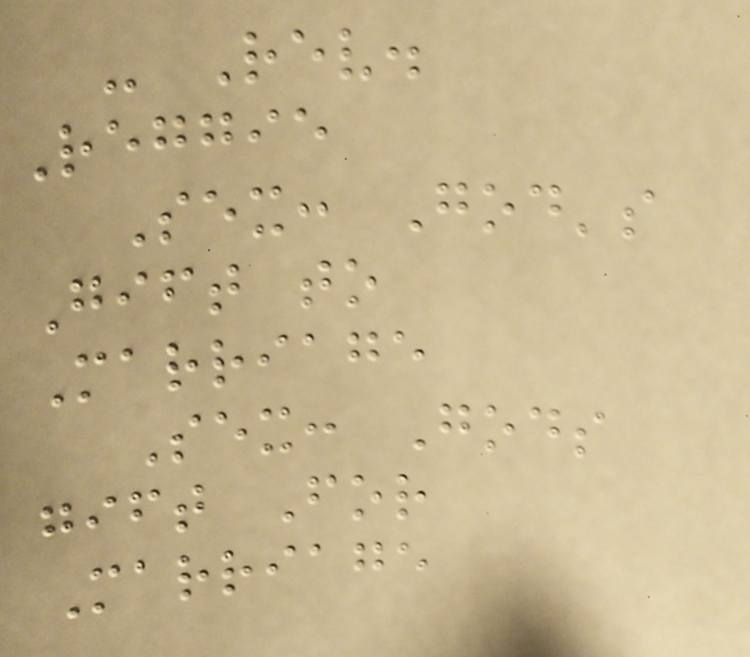- Rev.
Reggie
Sex: God's
Gift to
Marriage
Sex: Gods
gift For
Marriage
